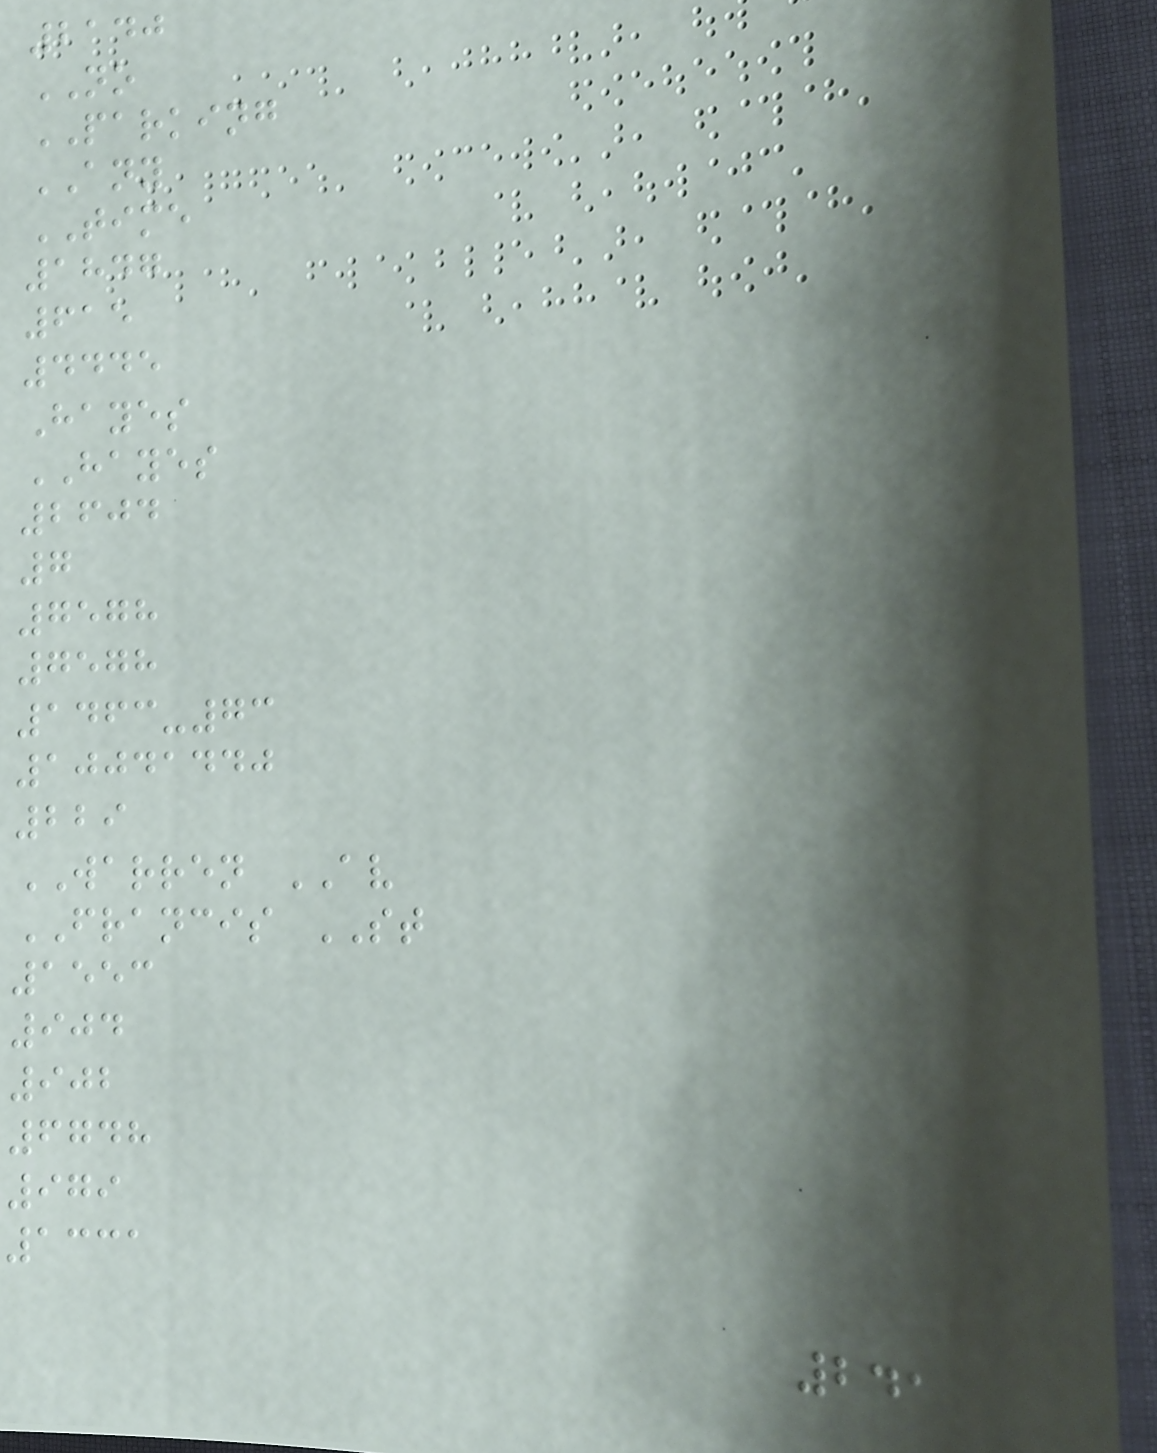2140
NO
PARKING
ANY
TIME
1847
615
4445
Hayes
HAYES
2604
7
7578
7578
1463-73
10041440
229
WARREN AV
FRANCIS ST
1553
904
902
6748
979
1331
241
